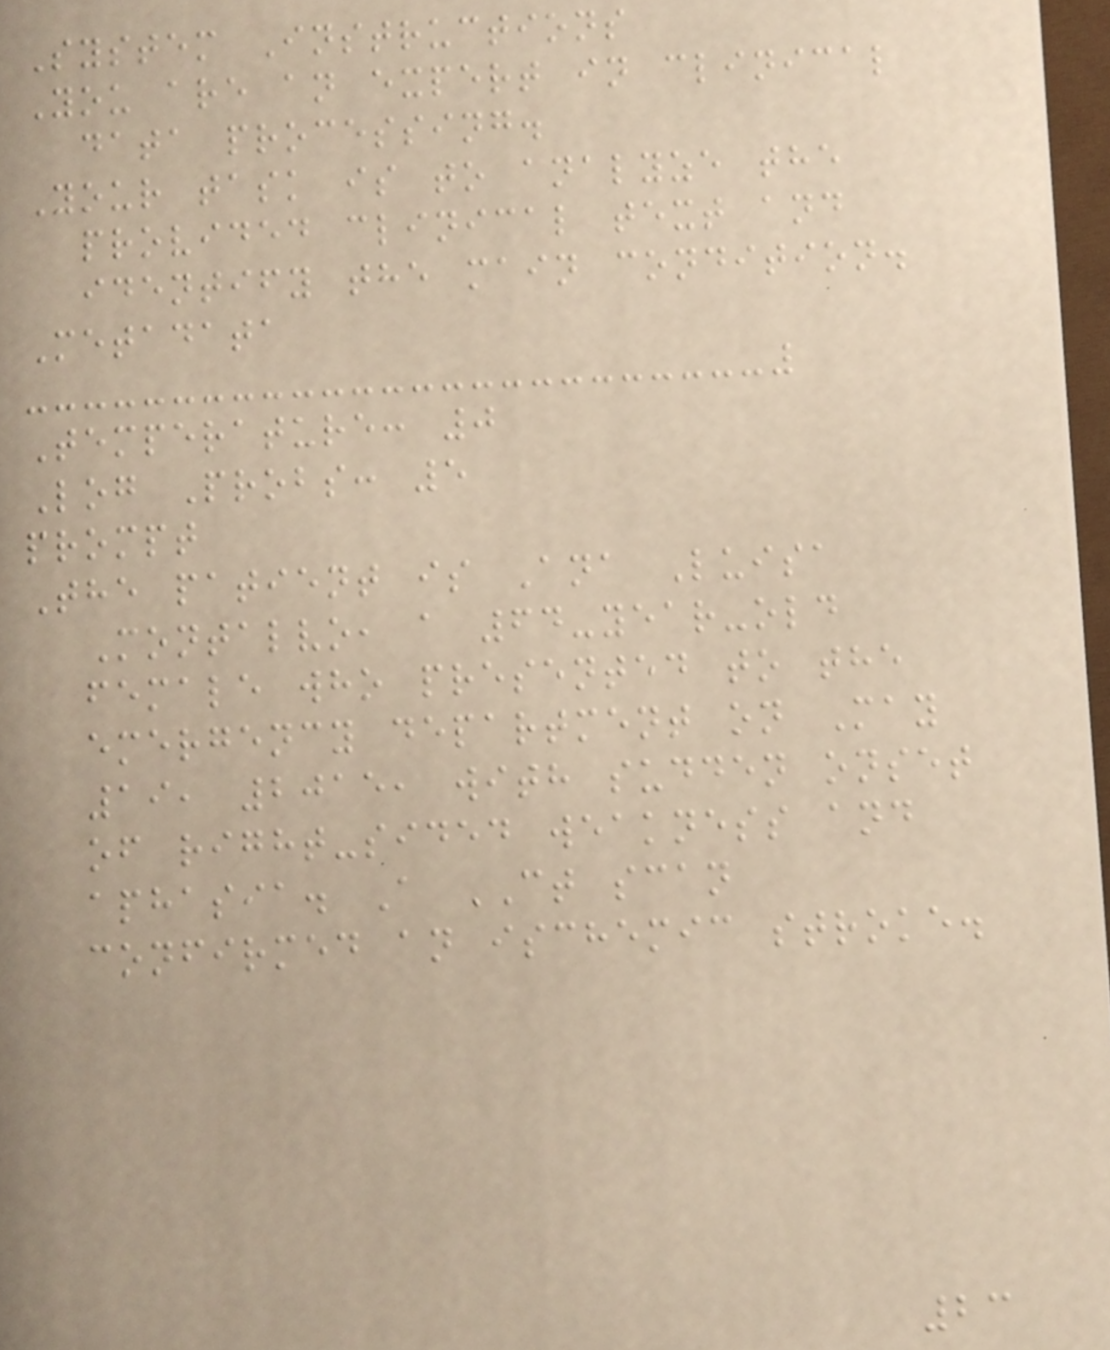System Instructions
You are an expert in clinical
data processing.
Your task is to analyze the
provided clinical text and
identify the main condition.
Metadata
Temperature: 0
Log Probs: 5
prompt
The patient is Ana Luisa
Montalvo, a 64-year-old
female who presented to the
emergency department on May
19, 2015, with sudden onset
of right-sided weakness and
aphasia. A CT scan
confirmed an ischemic stroke.
23
